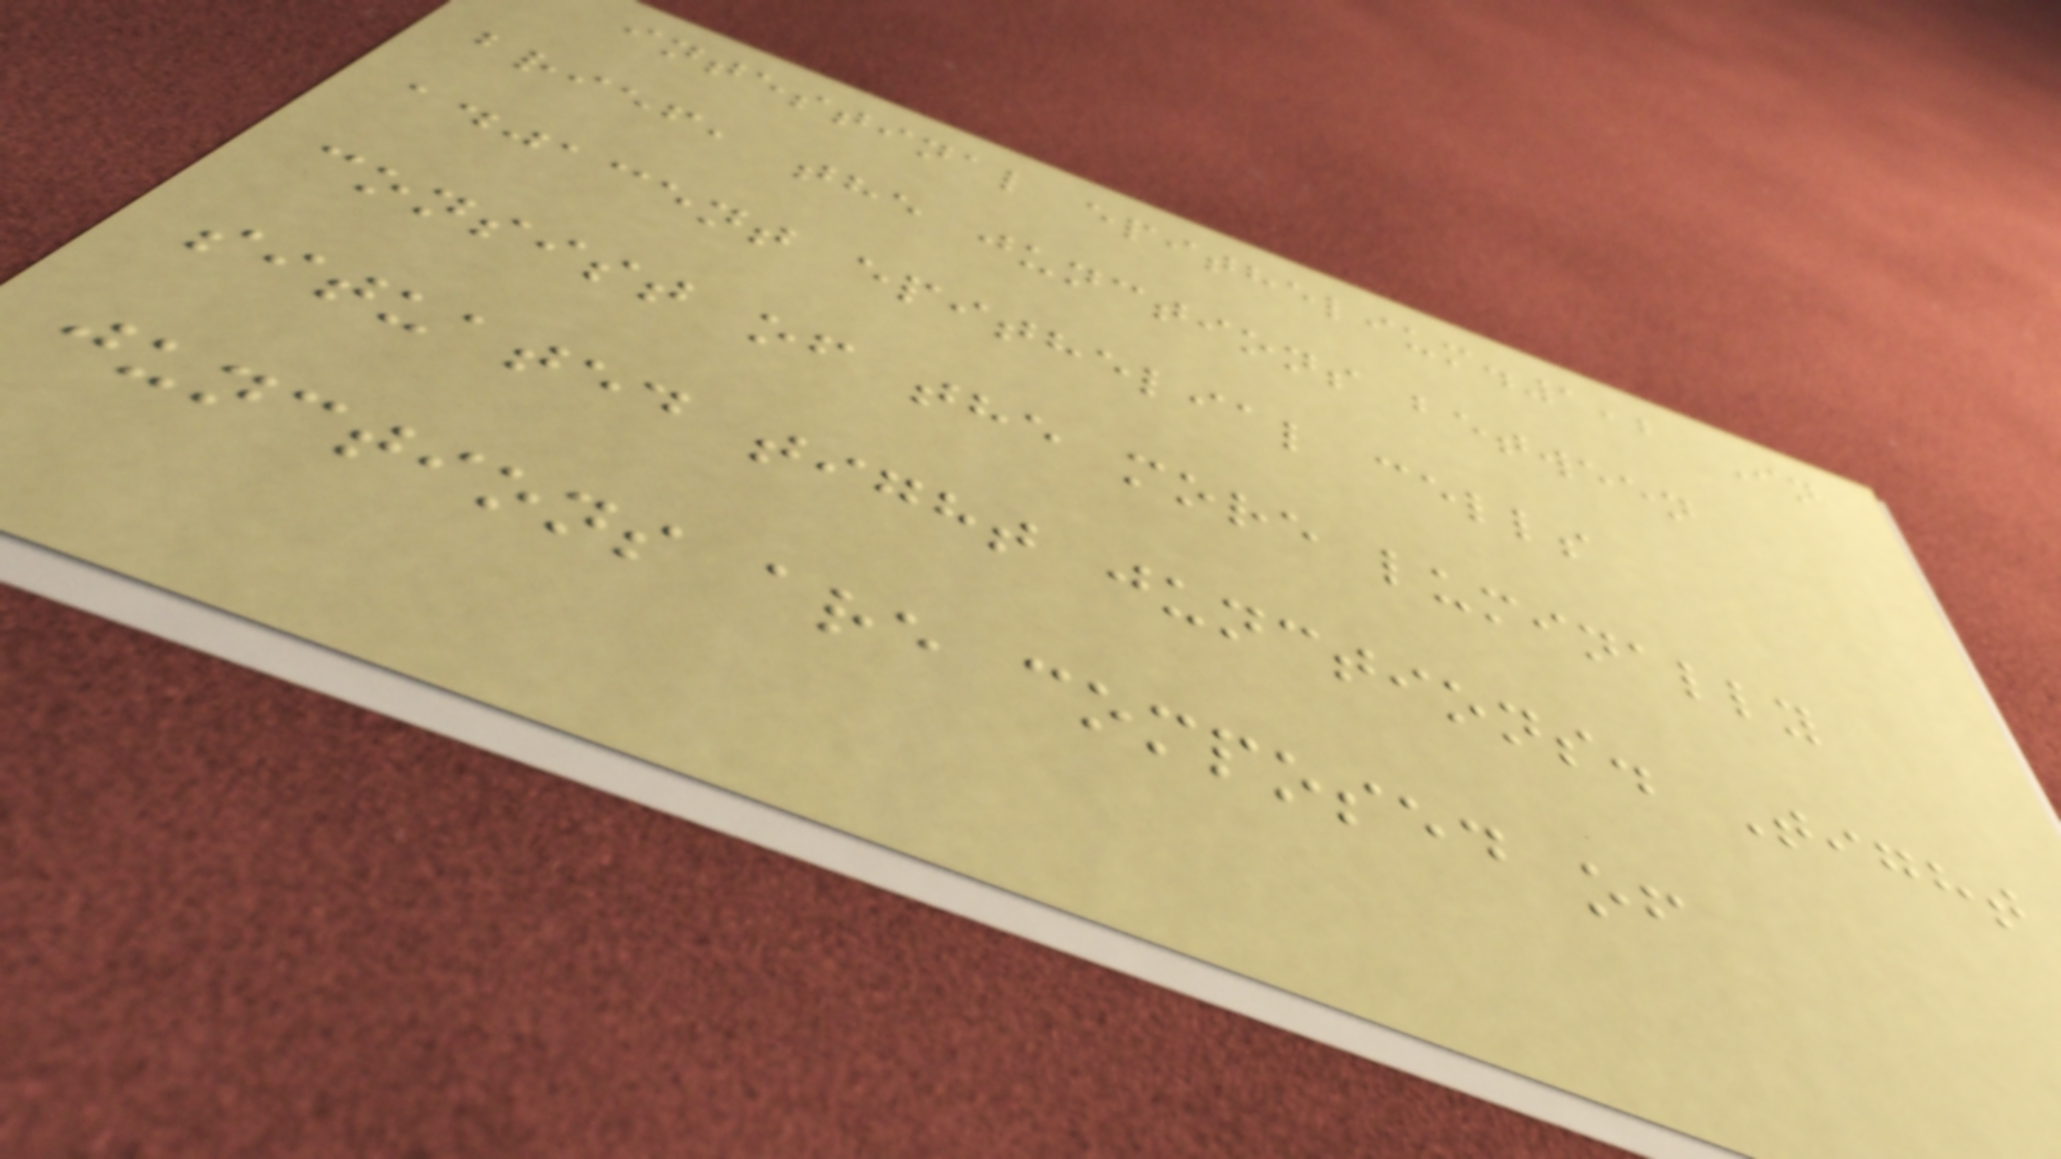intestinal epithelium.1,2 In
brief, the junctions between
adjacent epithelial cells
consist of the more luminally
situated tight junctions. Tight
junctions are composed of
